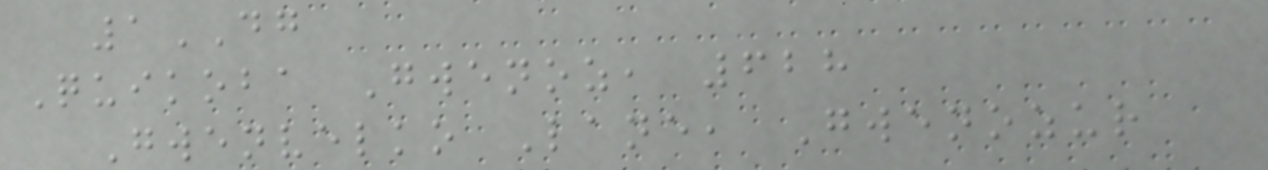1DG
Quikoba Gwenoz, 628
Gwenvelko Lane, Gwenozur
